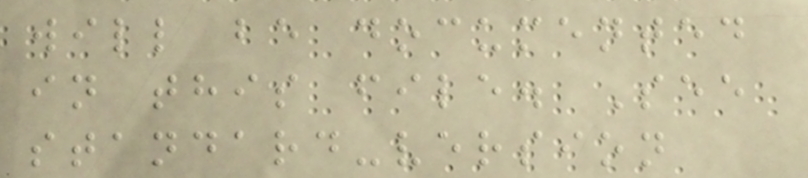will be documented
in this file. See
standard-version
